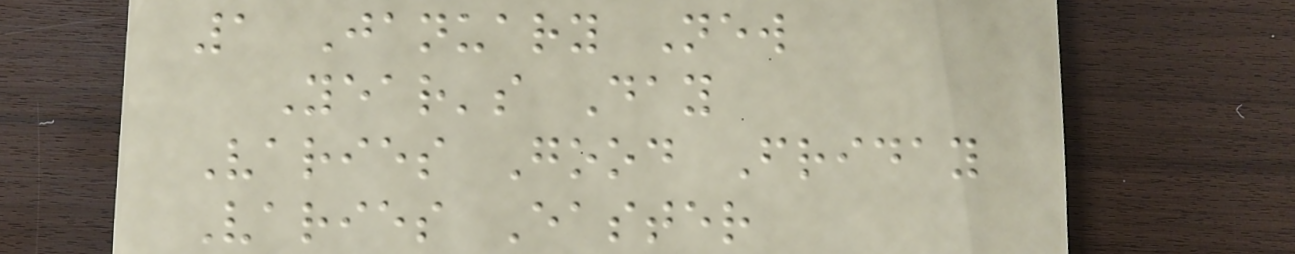1 January New
Year's Day
Varies Good Friday
Varies Easter
